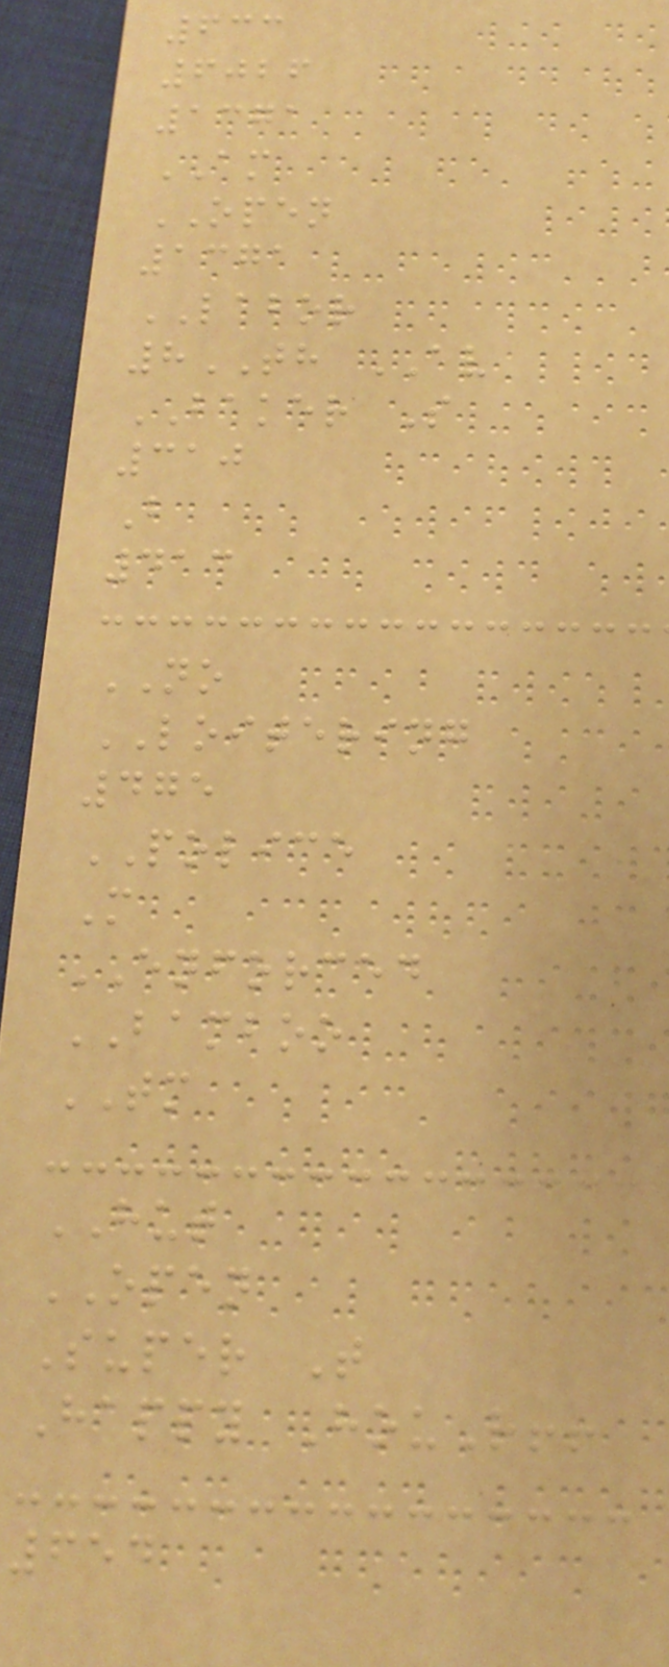633
6026
1371
AM
OPEN
1371
LABOR
8TH AV
BAKER S
310
B
413
NO
LOITERING
475
POLICE
M
ENFORCED
BAMBOO
TM
HUT
OPEN
Super T
Happy HouR!!
654
